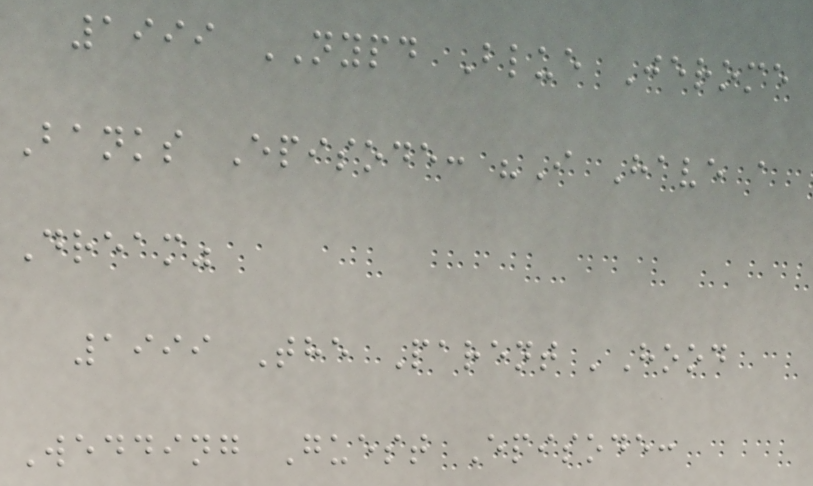1999 NYPD Blue Jerome
Banks Episode: "I Have a
Dream"
1999 The Parent 'Hood
Wedding Guest Episode:
